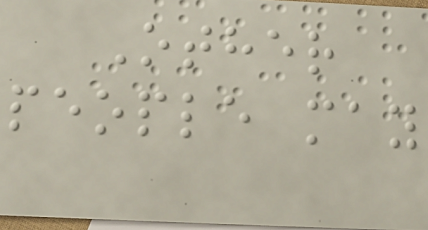Other
people may
